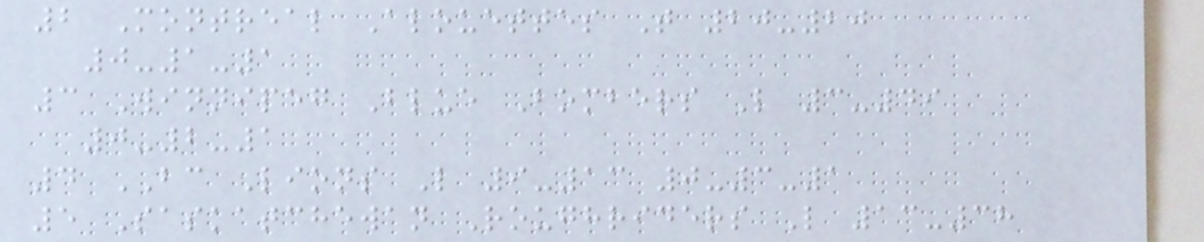2 Montreal Alouettes T 20-20
0-1-1
3 Winnipeg Blue Bombers L 3-49
0-2-1
4 BC Lions L 9-13 0-3-1
5 Saskatchewan Roughriders L 13-38
